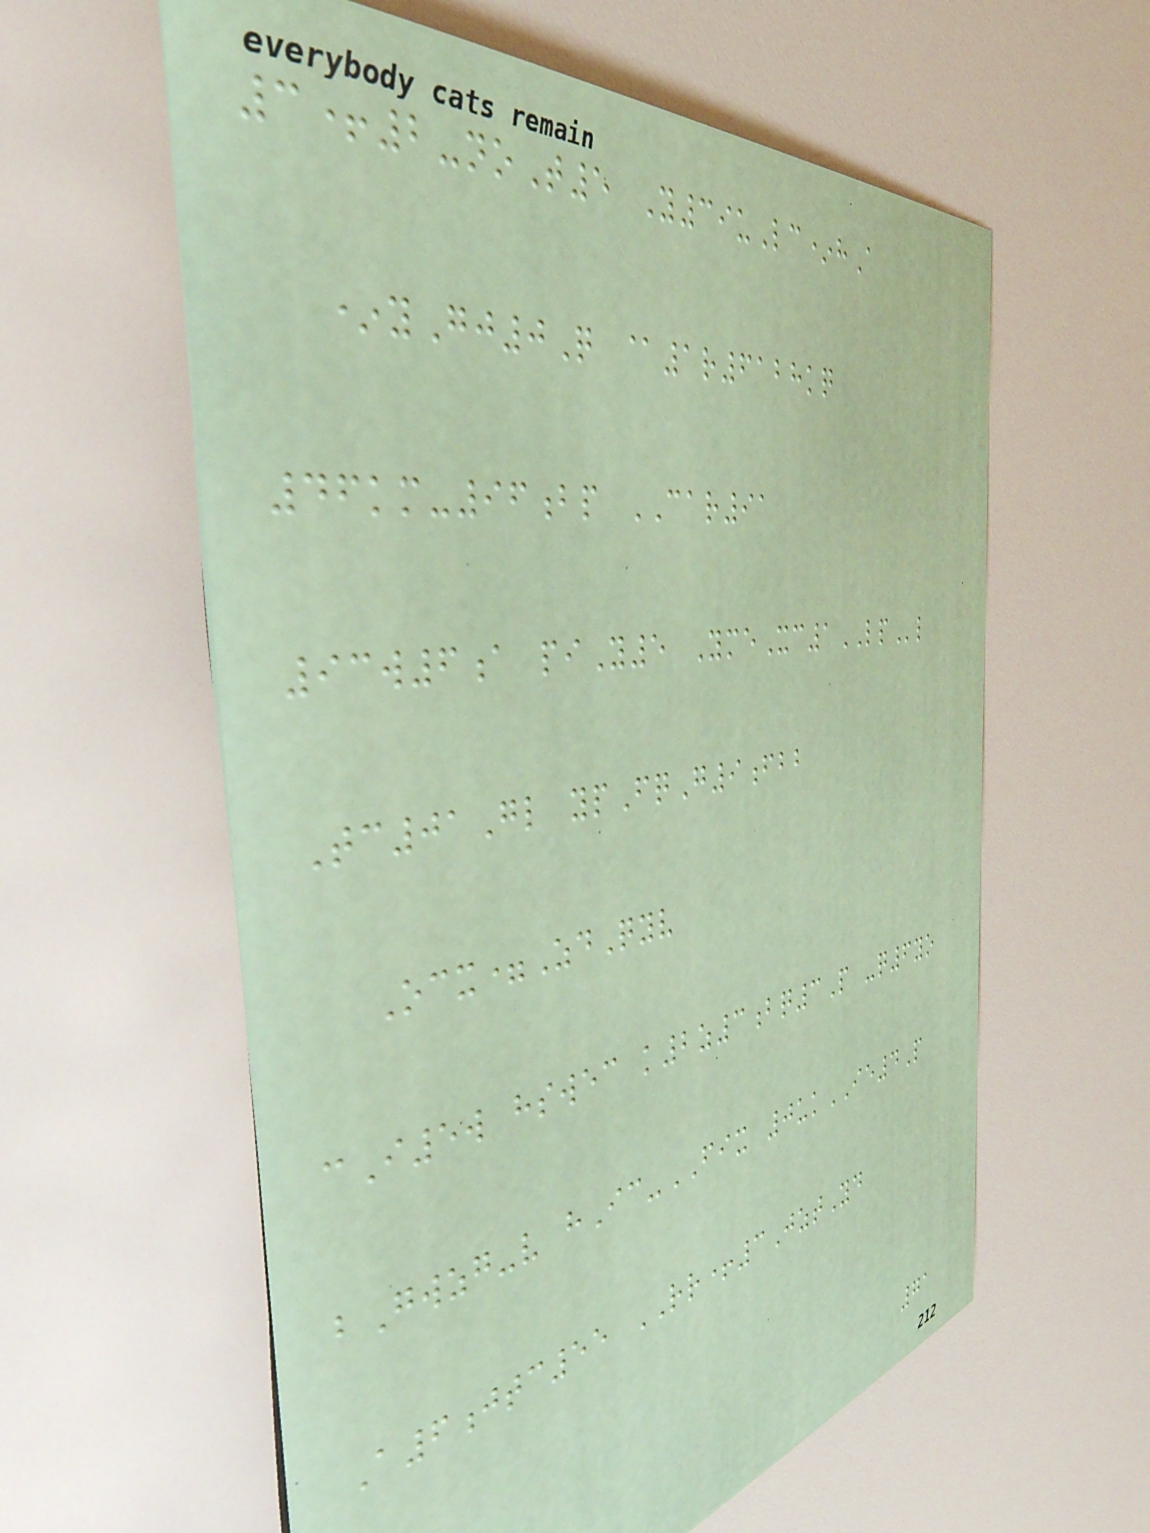3+2-noT5 Y39uLc*hA
*yGj0Q @1r6128kq
46km-96bp CAR91
93w6a piY5 YmeXc1LPl
Tc01Gl ypFqG9fbb
Ocx=ZdQyv
cI5w hswec k2z3bq3P -q6yo
bGwzg-v hIc-FIX 0ukIE4P
A6jtc55 RR+3JztYd
71
